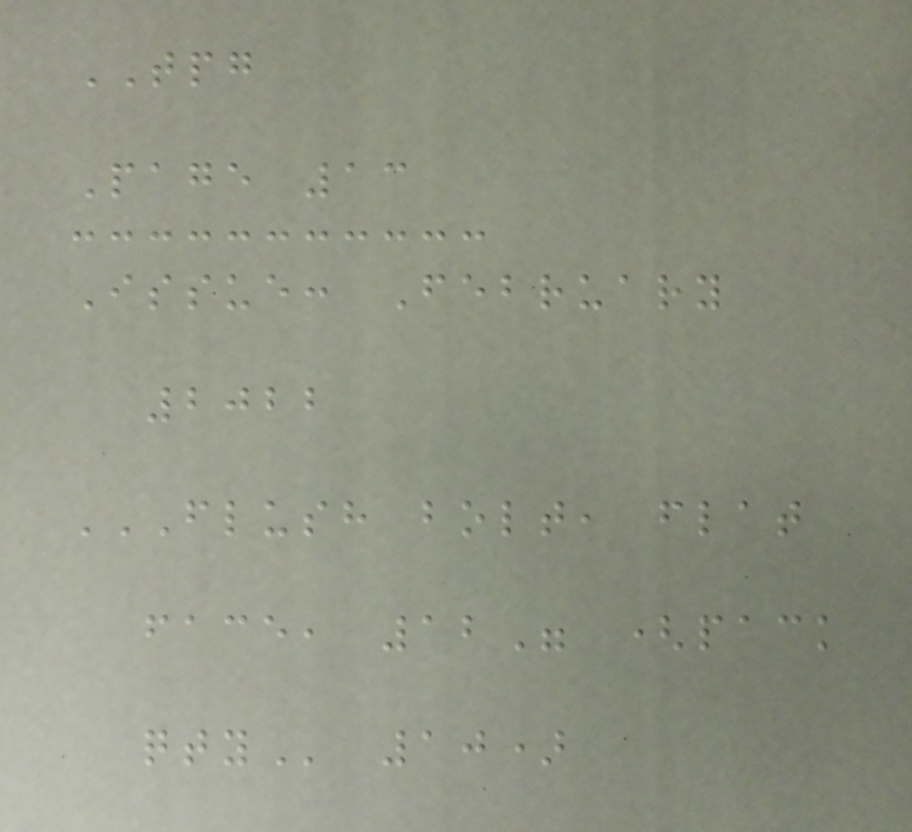TPG
Page 13
Issue: February
2022
FLUSH BOLT, FLAT
FACE, 12" (PACK
QTY 10)
